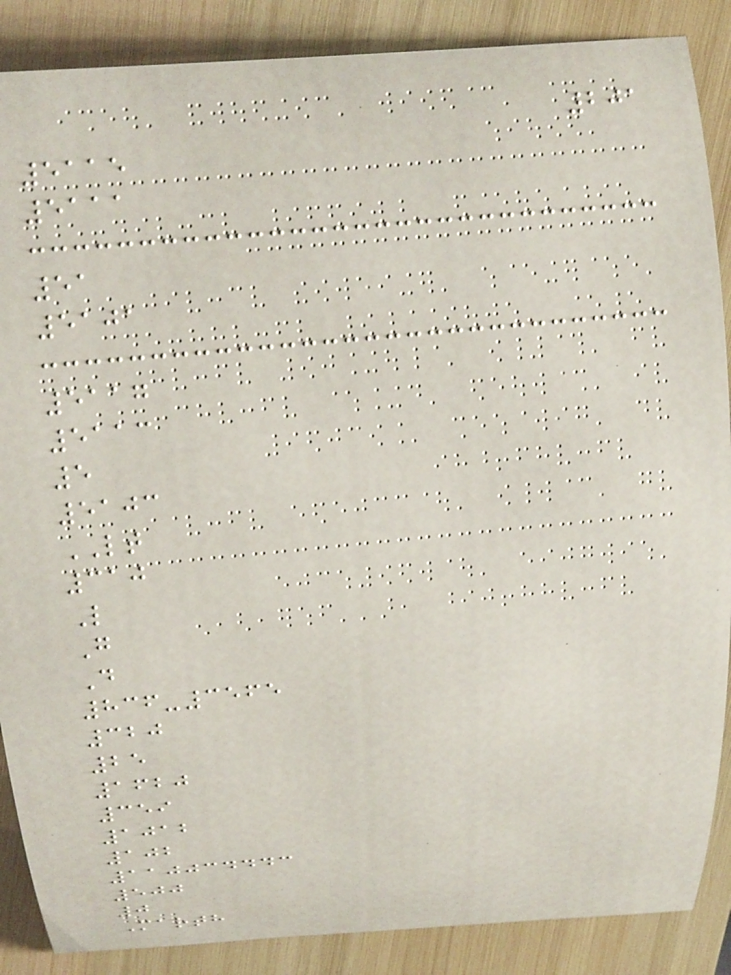201
5115
5111
51
5101
5117
5113
5
5103
LT
310
L
G
D
836-3565
320
25
1620
359
1012
102
110034443
500
0
Marth
